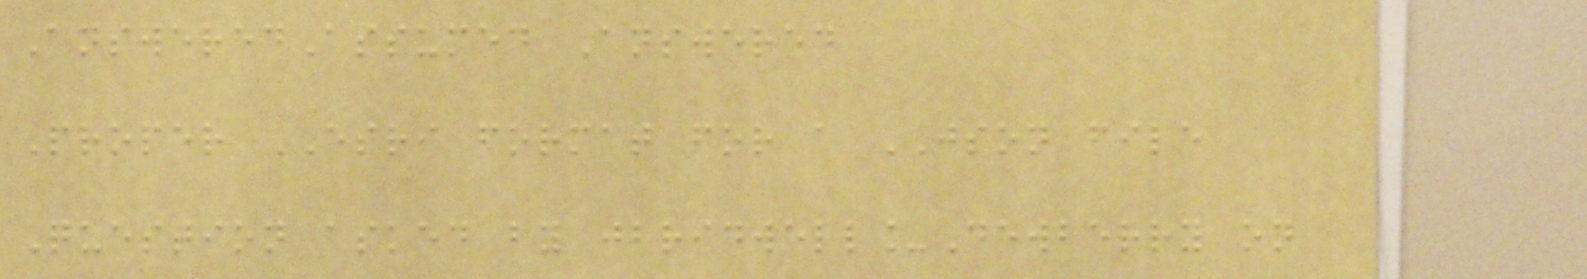AnsweredAssumed Answered
Proper ESRI format for a JSON file
Question asked by jbridwell_Dewberry on
